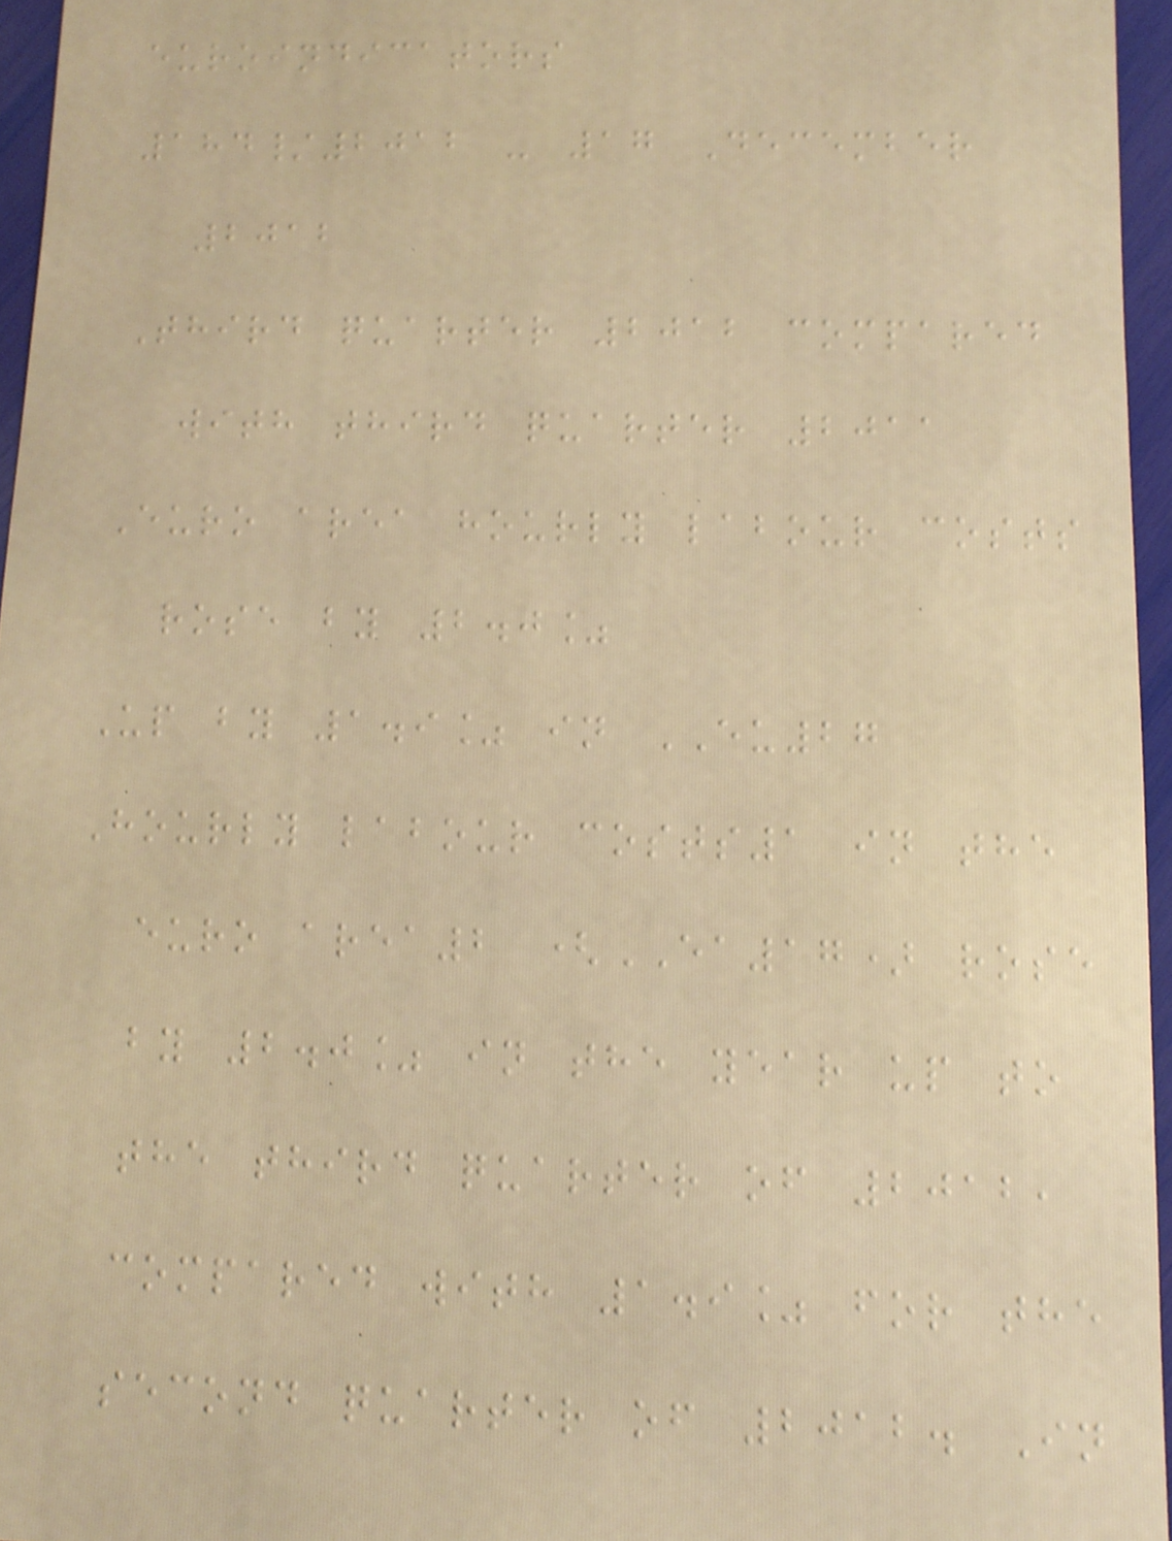euroindicators
184/2012 - 17 December
2012
Third quarter 2012 compared
with third quarter 2011
Euro area hourly labour costs
rose by 2.0%
Up by 1.9% in EU27
Hourly labour costs1 in the
euro area2 (EA17) rose
by 2.0% in the year up to
the third quarter of 2012,
compared with 1.9% for the
second quarter of 2012. In
